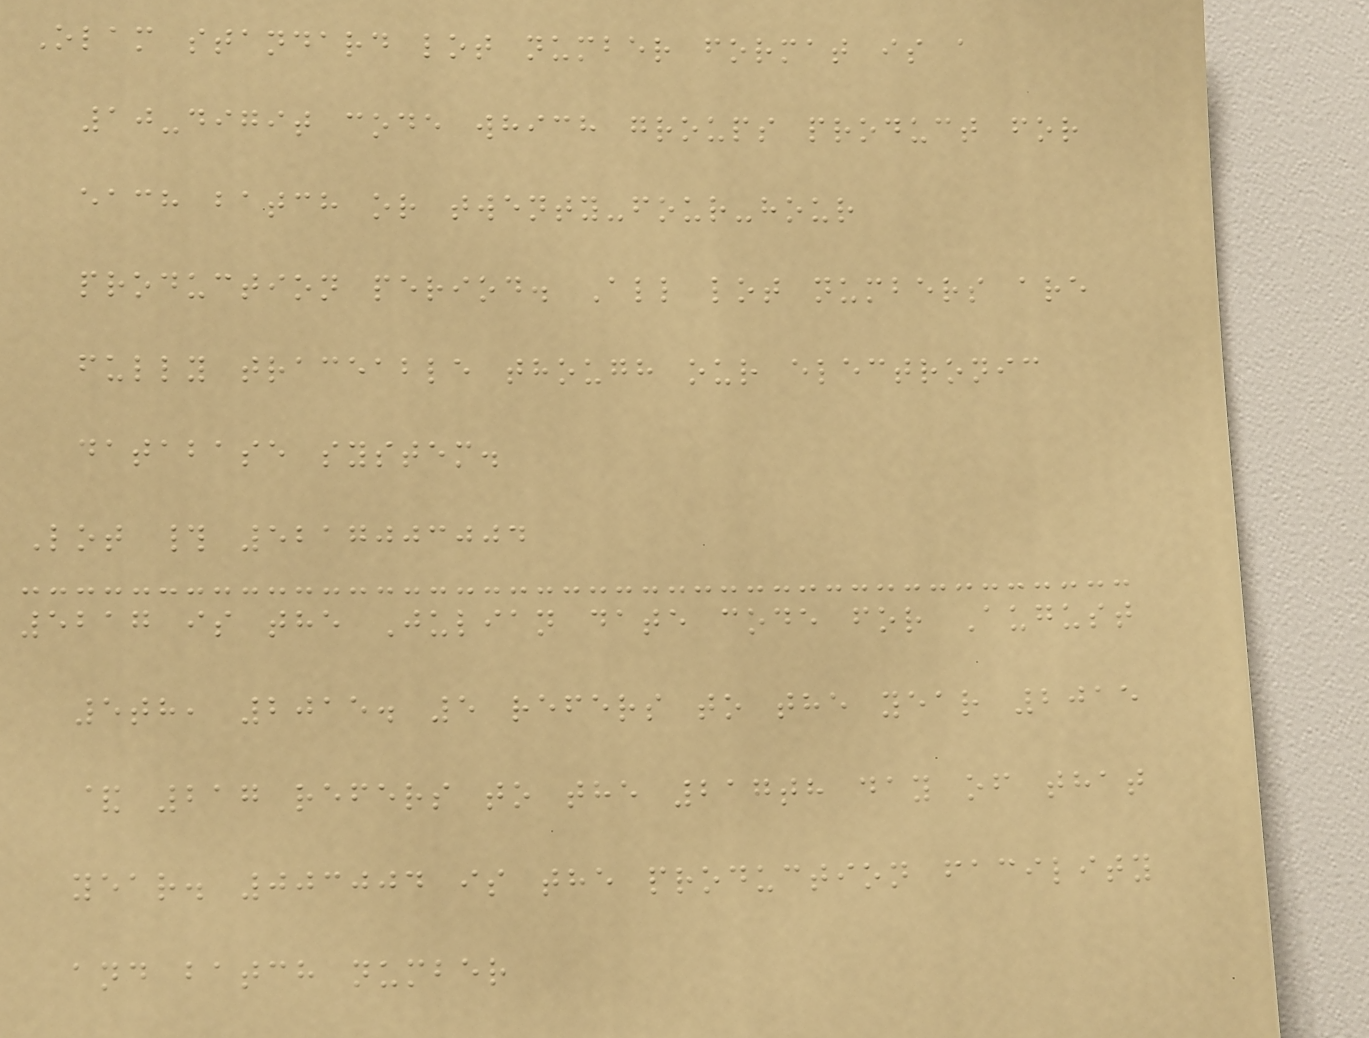Olam standard lot number format is a
10-digit code which groups product for
each batch or twenty-four-hour
production period. All lot numbers are
fully traceable though our electronic
database system.
Lot # 5217003004
5217 is the Julian date code for August
5th, 2015. 5 refers to the year 2015
& 217 refers to the 217th day of that
year. 003004 is the production facility
and batch number
